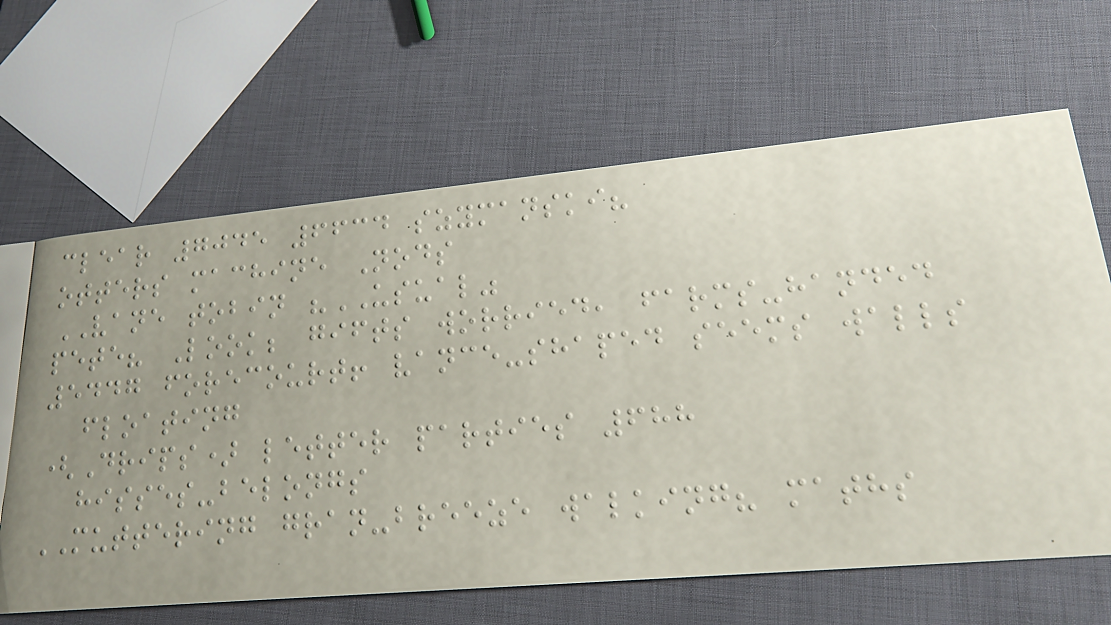clear 7045 6634 szymanski?
otters machine Nods
VANE tobin "USUAL"
pete? Look; gifts worried, farms-handed
5447 forecourt! vance-shaped seems walls
floating
(Drips) letter parties 688
hisses-belongs
MUTTERING gran-breeze walking? maths
